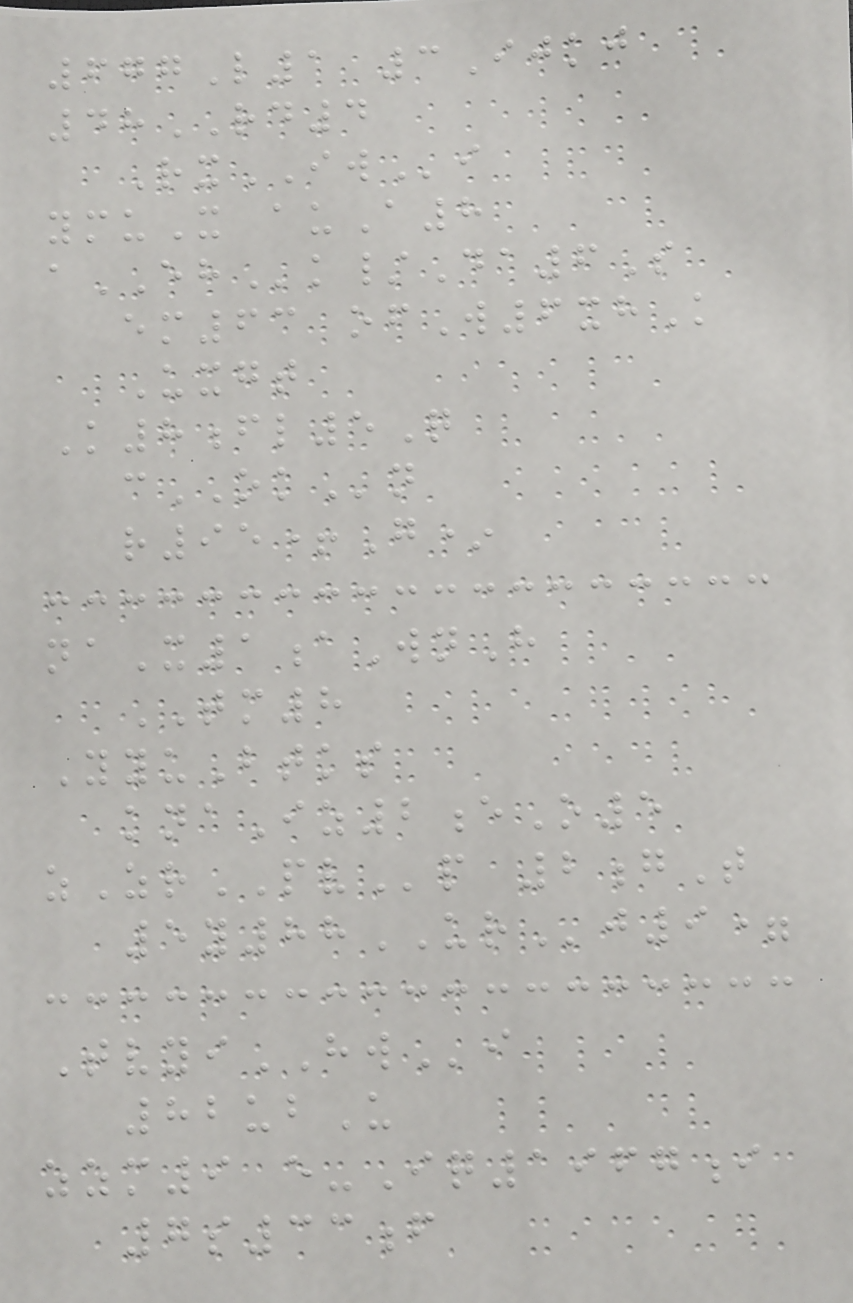677L1 3Ijkj
48RD4
RxIWi
ymuX auA8
aEHk/Da6S
em63 ofW6xhK
Uxgt
K8fl5Q
cOKn
r95+G*
naX1aWnH
TM8
YyuBtks
knaIz2eO5
zZrPVp 2gT
5y88URj9=
TvyiHWi
82ubU
zzm9 e-Iq1967i
7s33f
